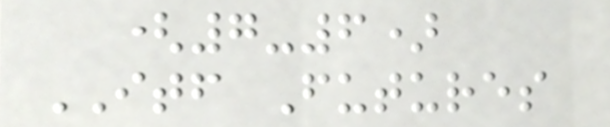(7-6)
ITF Futures
